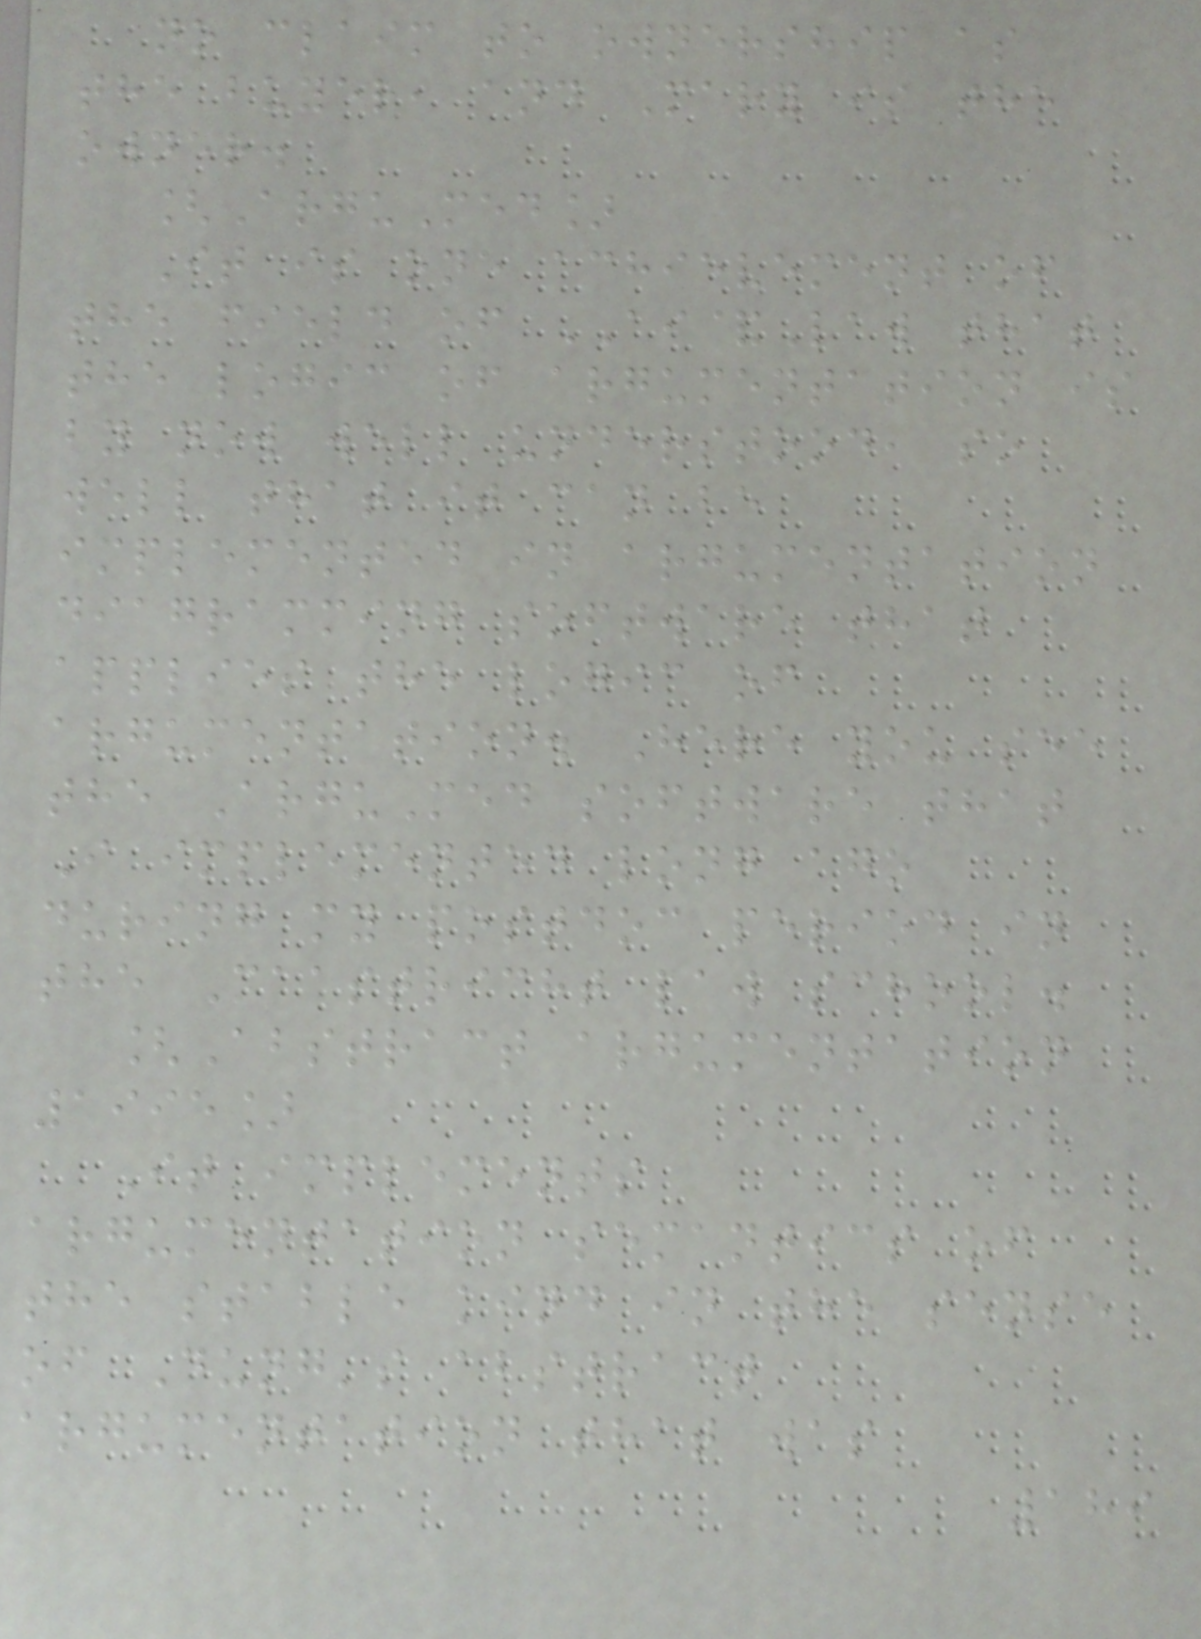no claim to ownership as
the buyer, and Mary is the
owner.
[ArguMed]
It is one achievement of
the field of AI&Law that
the logic of argumentation is
by now well understood, so
well that it can be
implemented in argumentation
diagramming software that
applies the logic of
argumentation. Here you see
the ArguMed software that
I implemented long ago
during my postdoc period in
the Maastricht law school.
[Abstract argumentation
1995]
It implements
argumentation semantics of
the stable kind in the sense
of Dung's abstract
argumentation that was
189
